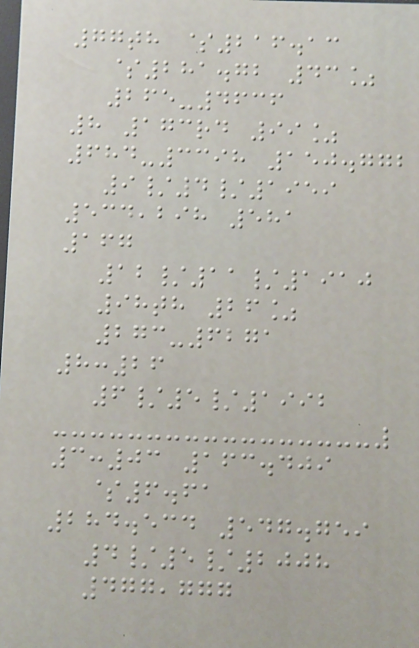77th $216.13
$281.72 43%
265-4636
8 173rd 99%
684-3398 150.772
9/4/1959
534,298 581
167
12/11/1910
98th 26%
273-6271
8:26
6/5/1992
3:03 163.409
$6.61
284.534 547.759
4/5/2008
477,777
